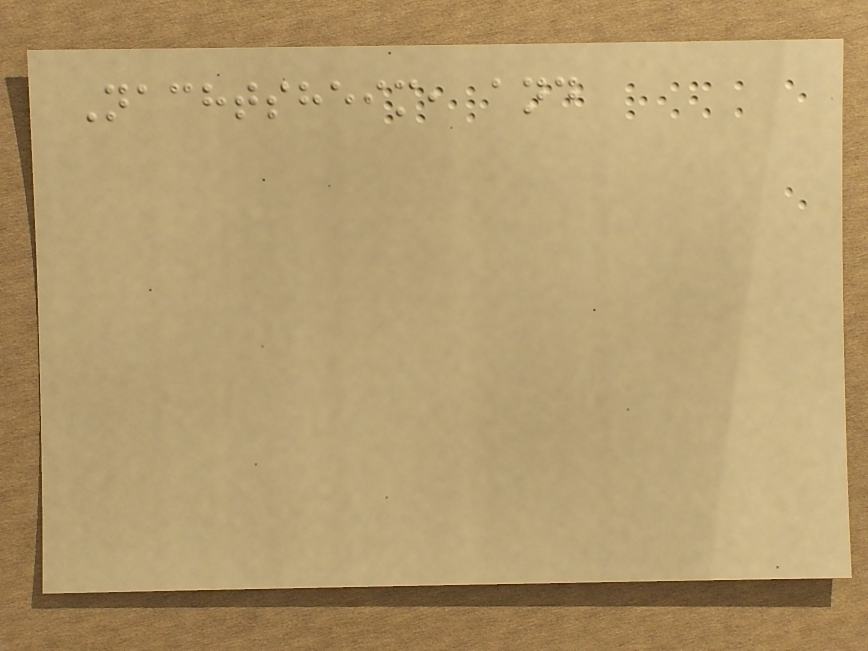Nachtsheim, and
